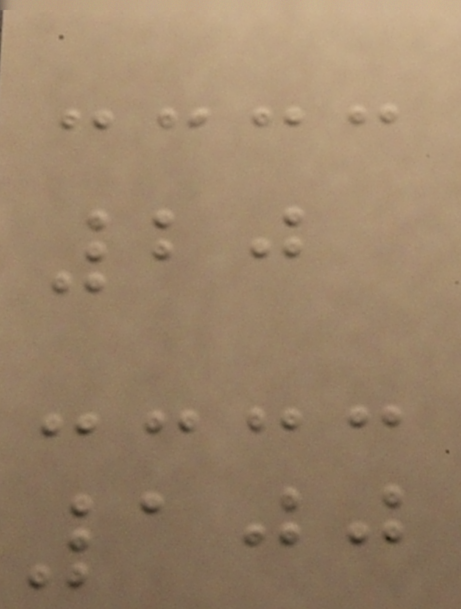20
100
